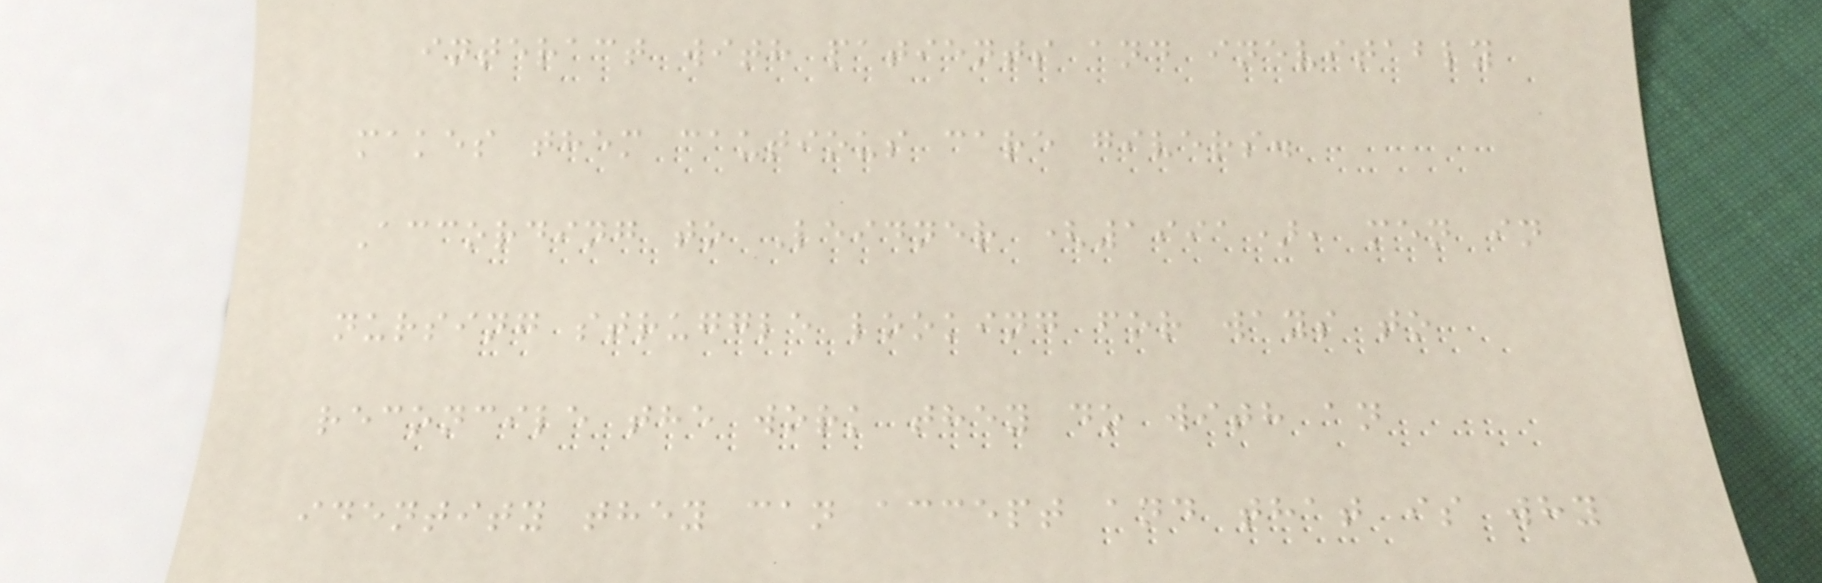interact with patients and inevitably
makes them cautious care givers.
According to Leidner (1991), men in
nursing struggle looking for ways to
reconcile the work they do with an
identity they can accept and that is why
